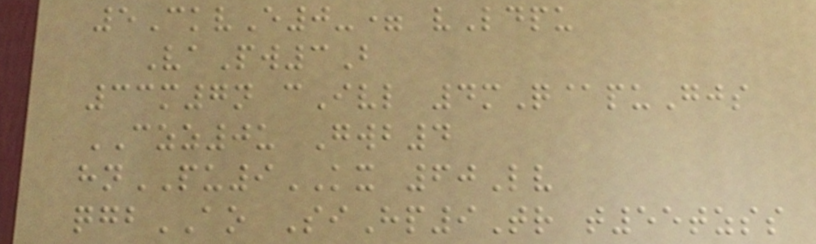5CkvE0-= vLdpu
VaPw3B
33m7n cIvl 4mQ@puGjs
CZZ0u Gwb4
hnPU9KX 60Lv
qgbAO SiHp9Tr t55tzss
